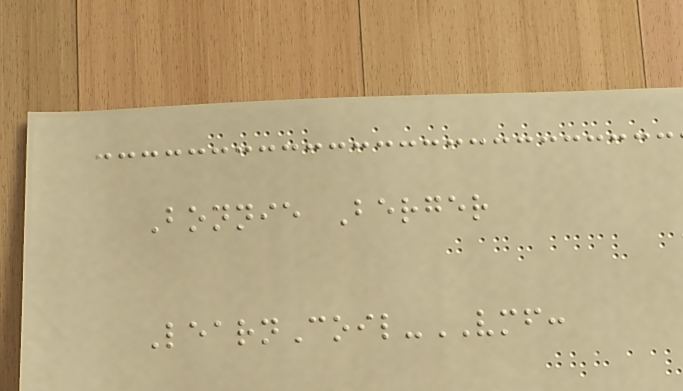Bonnie Berger
LearnCoil-VMF:
